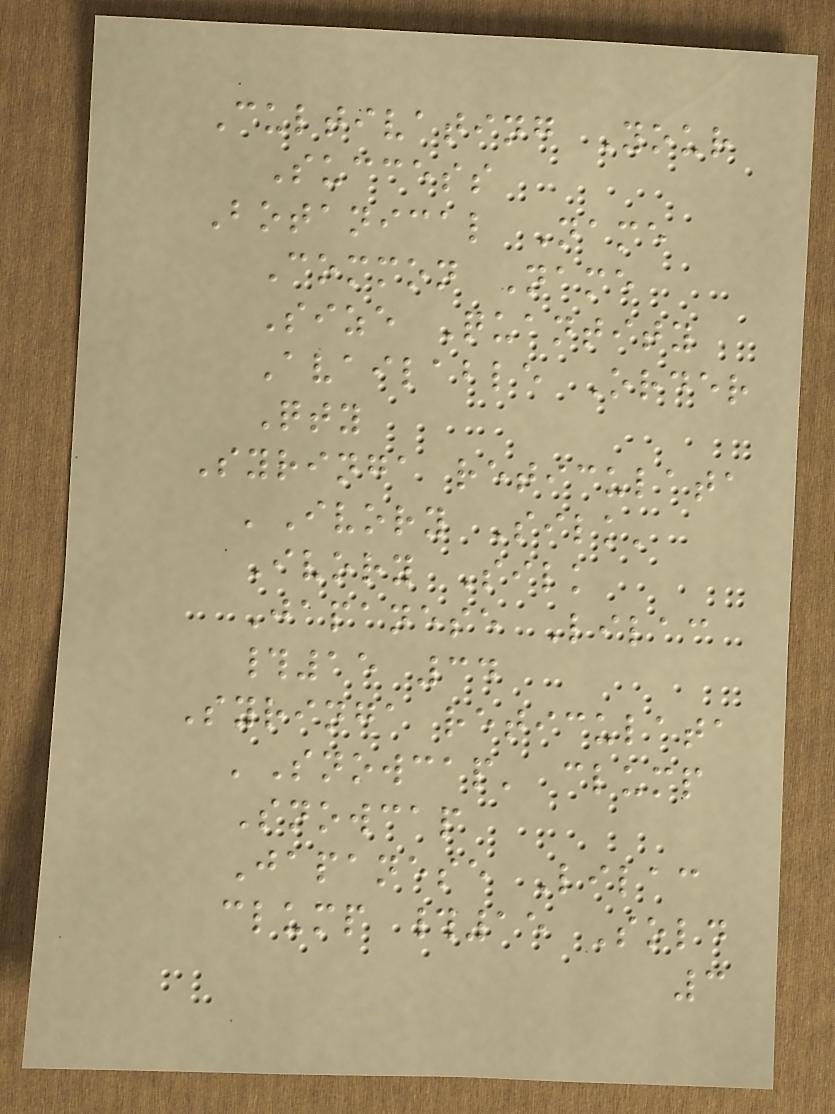Cultivating Your
Success
Botanical Name
Common Name
Size Quantity
Available Order
Qty
Syringa reticulata
'Ivory Silk'
Ivory Silk
Japanese Lilac
#15 34
Syringa reticulata
'Snowcap' clump
Snowcap
Japanese Lilac
clump #15 Sold
3
